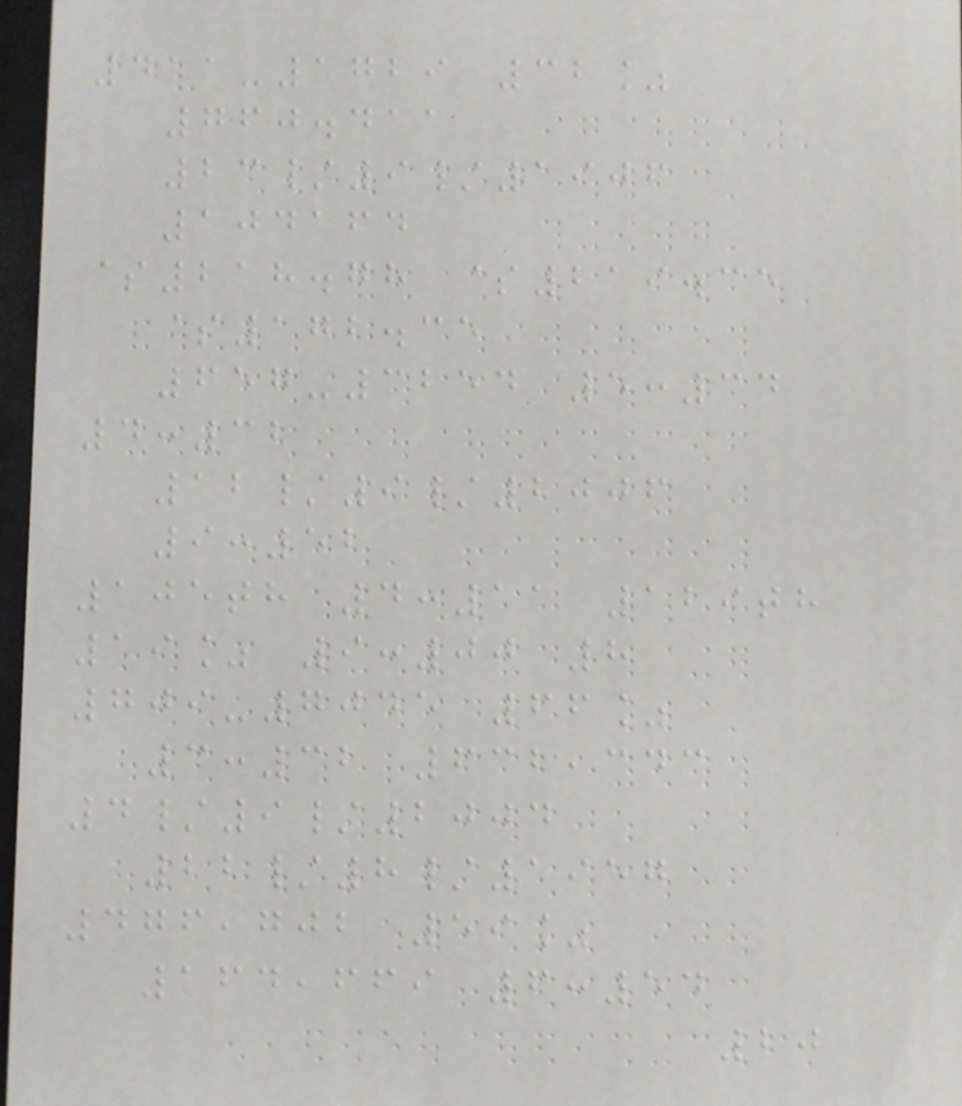411-1729 32%
760.411
23/9/1906
104164
$218.78 $219.35
$172.35
657-3254 5:34
4:32
12/9/2006
9:52
105th 4:11 129th
19% 9:00 8
709-7045 66%
3:32 632,343
4/9/2004
22/8/1957
476,702 59%
164,669 6:54
20
